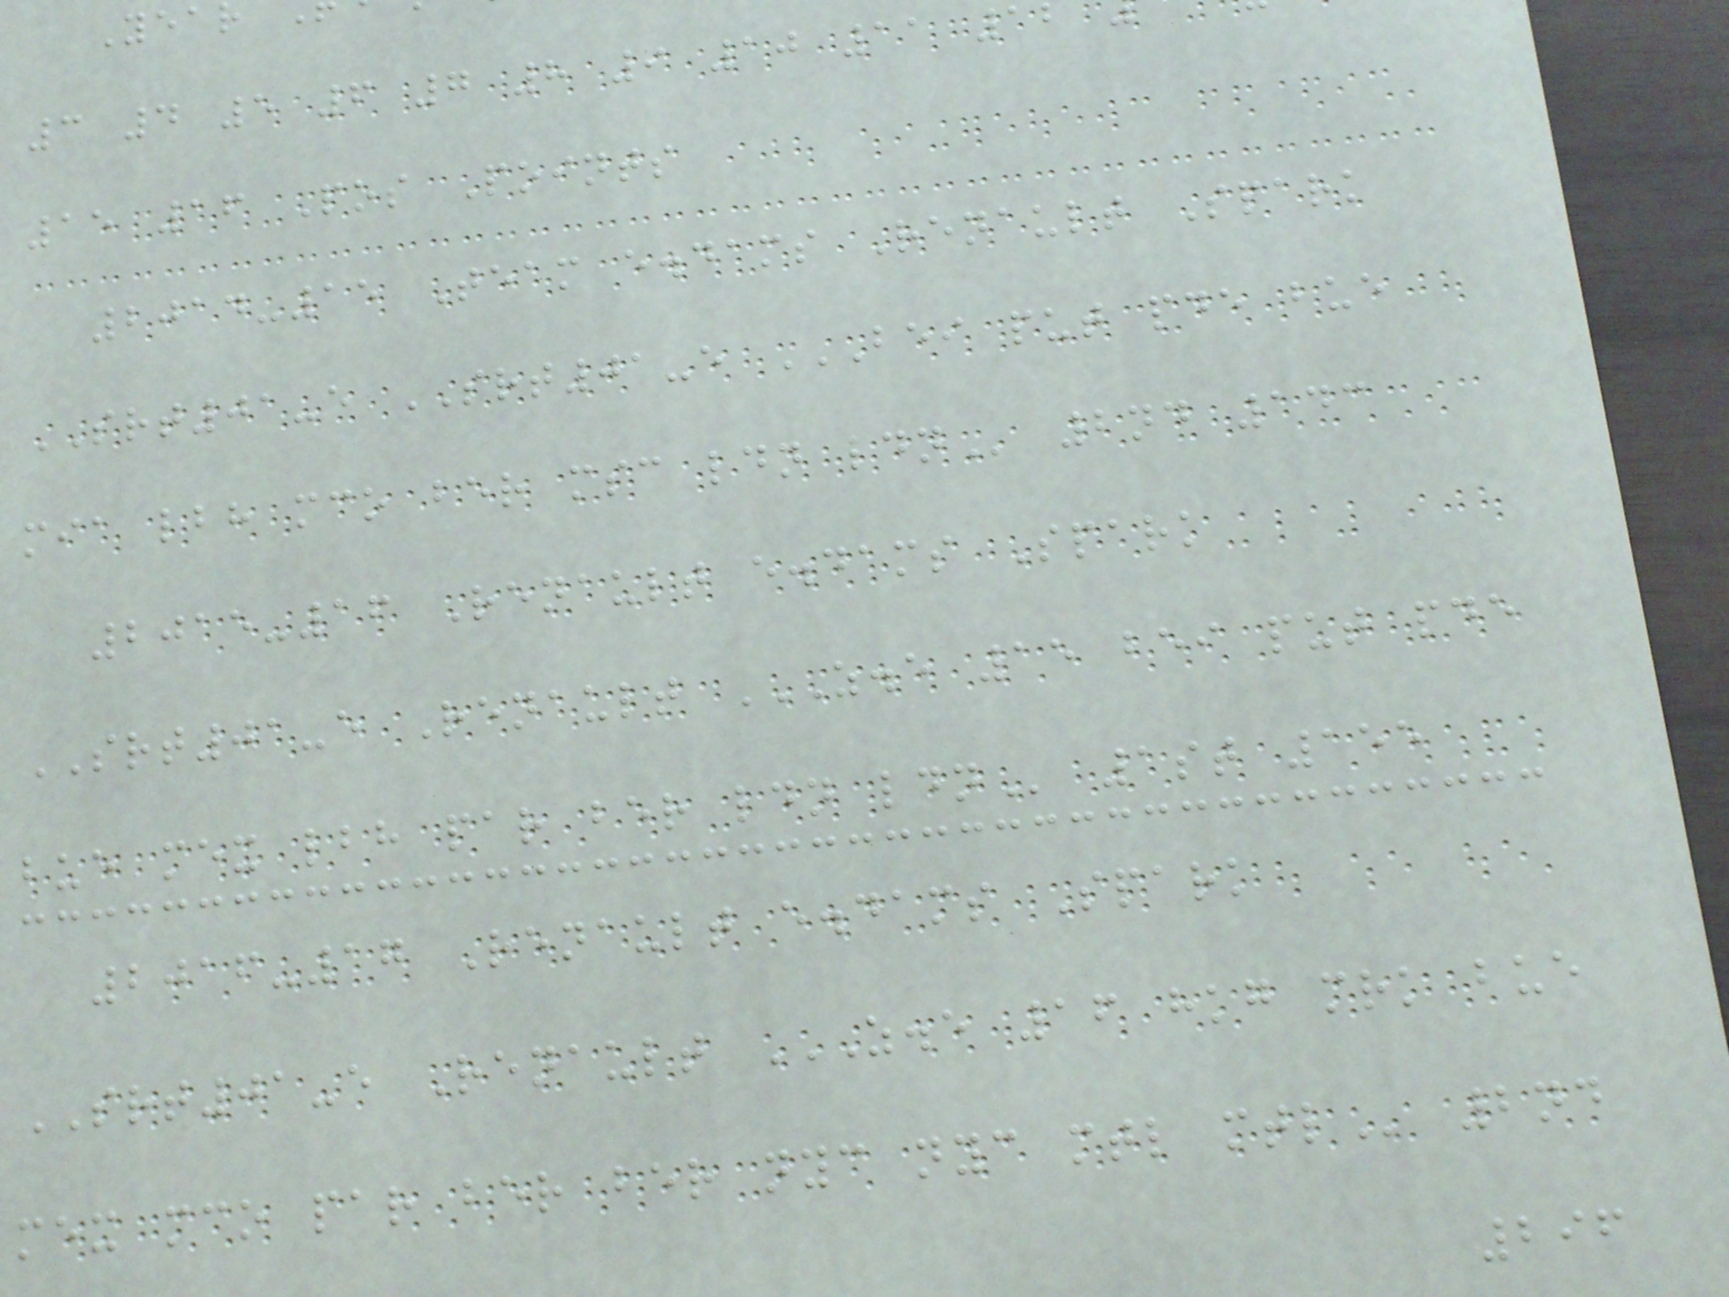3 4 5 6 7 8 9 10 11 1
15 16 Pos Points
2014-15 Team e.dams Renault Spark
SRT01-e SRT01-e BEI PUT PDE BUE
mia lbh mco ber msc ldn
2015-16 Renault e.dams Spark
SRT01-e Renault Z.E 15 BEI PUT PDE
bue mex lbh par ber ldn
2016-17 Renault e.dams Spark
SRT01-e Renault Z.E 16 HKG MRK BUE
mex mco par ber ber nyc nyc mtl
296
